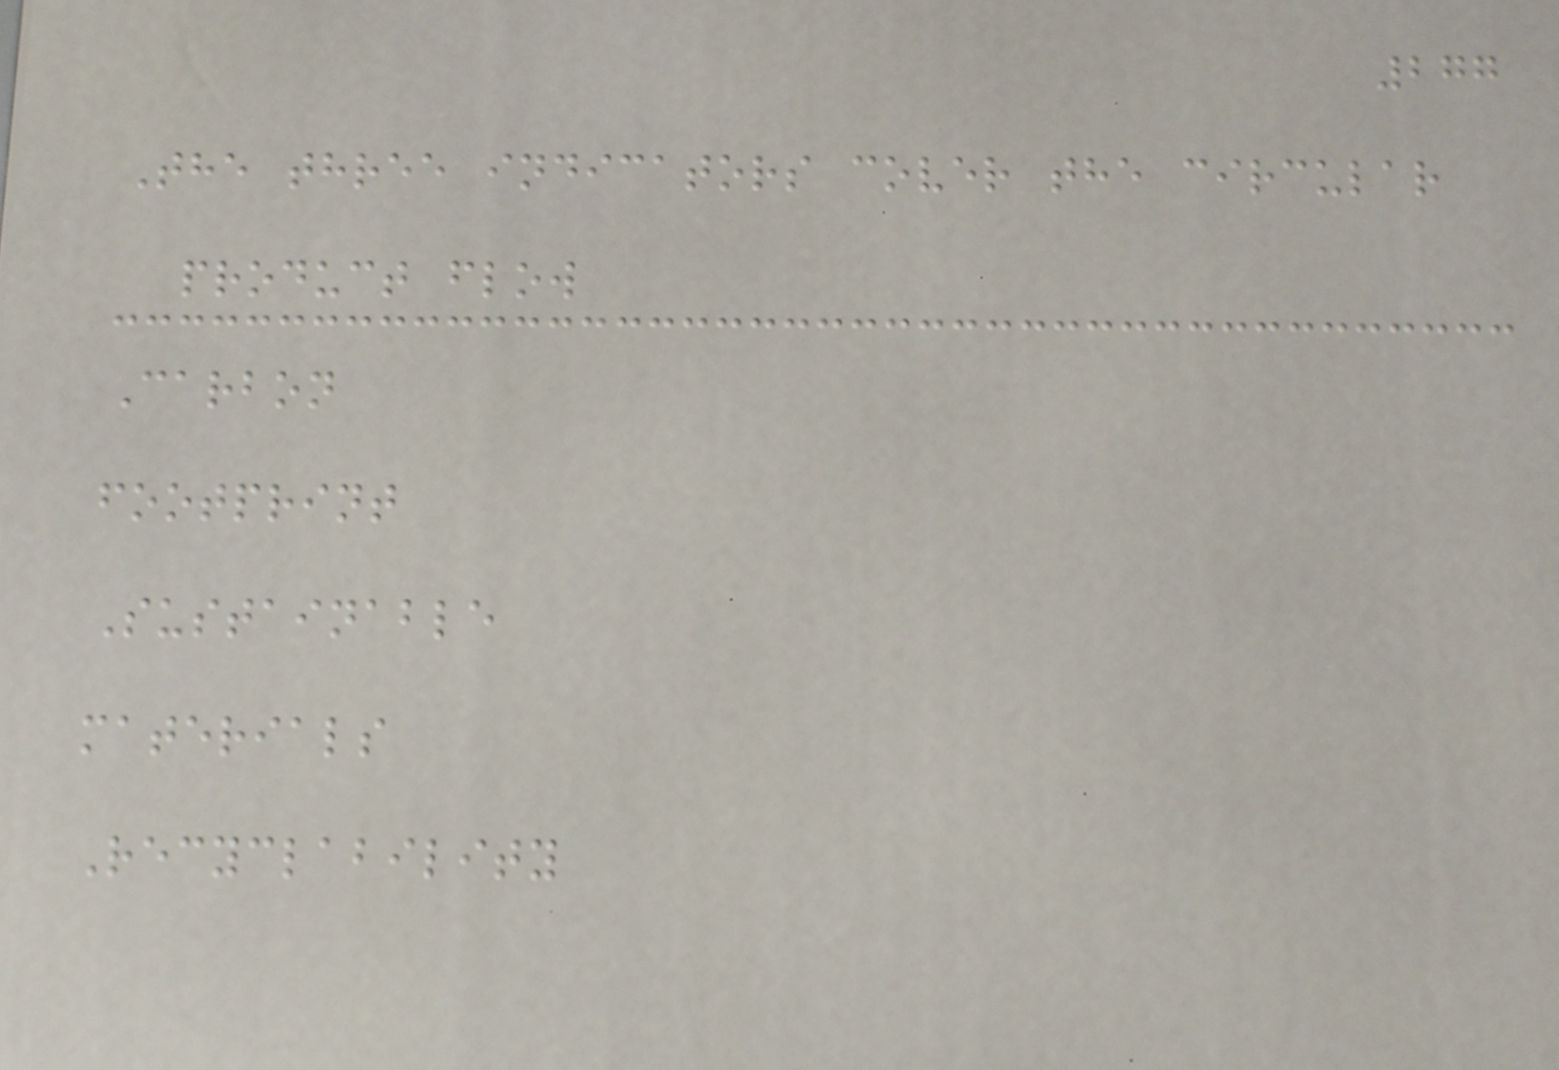277
The three indicators cover the circular
product flow
Carbon
footprint
Sustainable
materials
Recyclability
